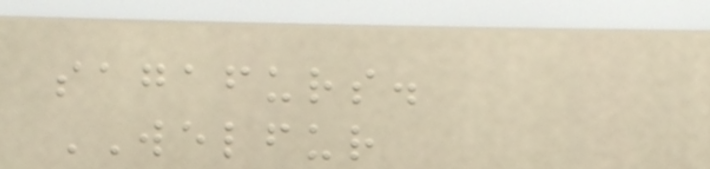sagafurs.
WELFUR
